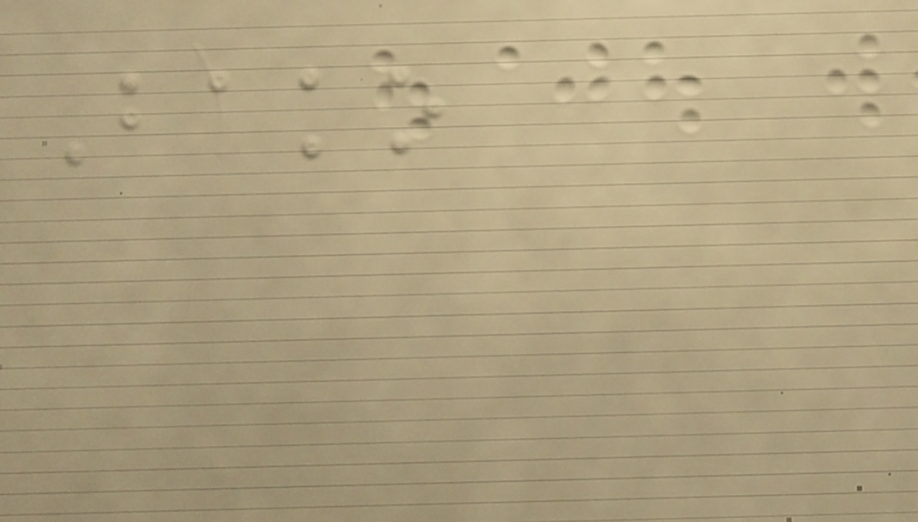Bako
